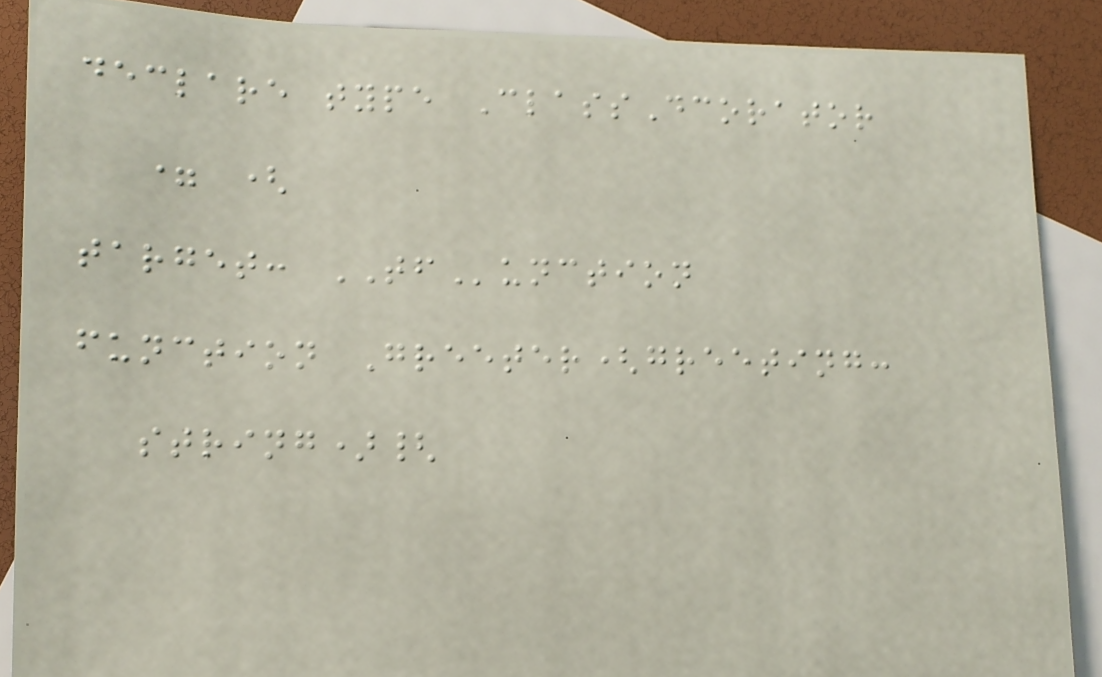declare type ClassDcorator
= (
target: TFunction
function Greeter(greeting:
string){
